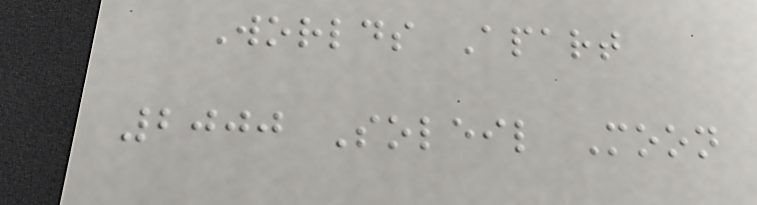Worlds Apart
2000 Soleil Moon
